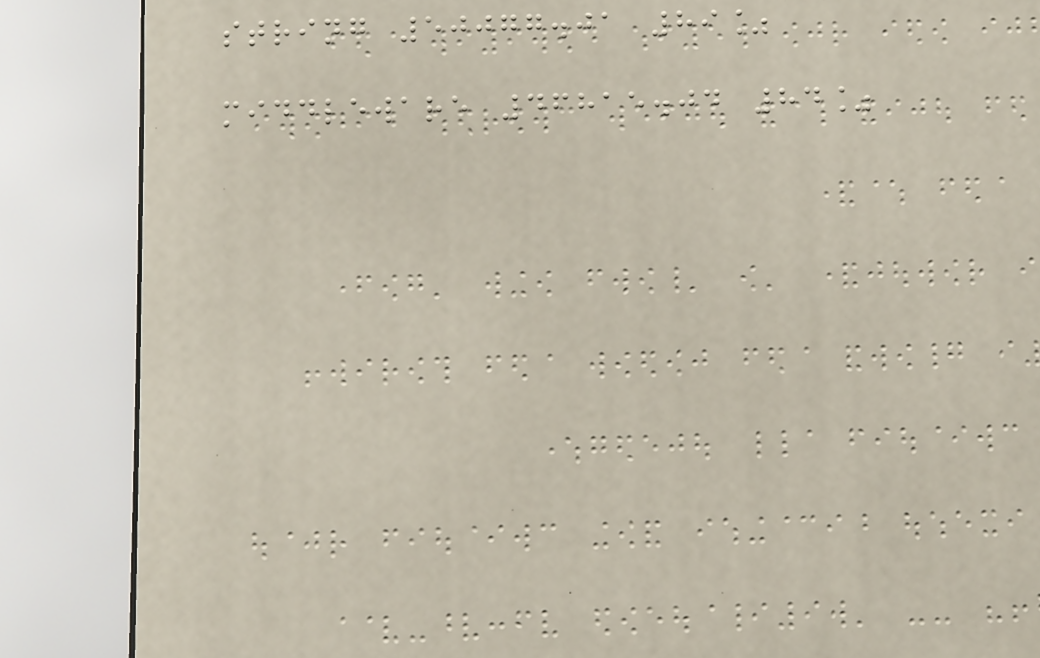string 50077.01 89%
middleware 46815.04 84%
